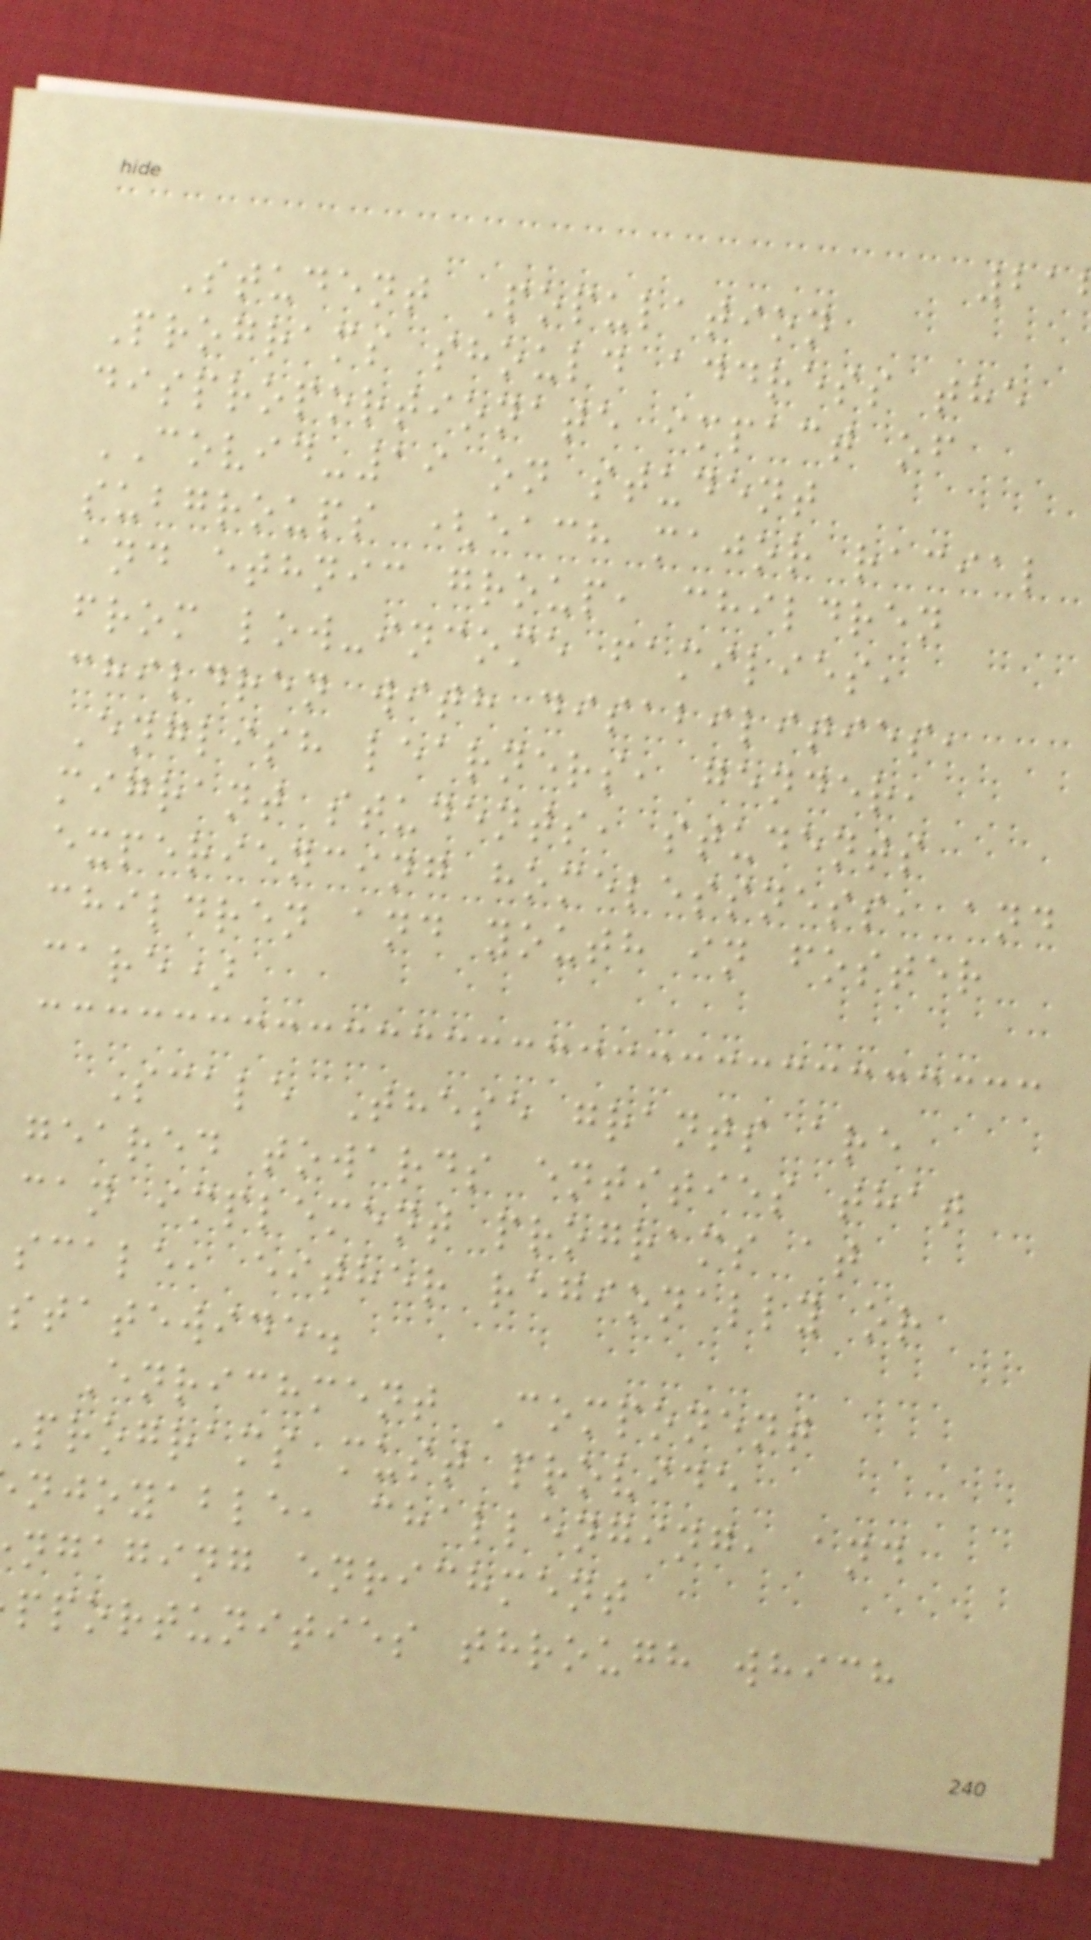Student Population
Programs should address the
disproportionate impact of
COVID-19 on student
subgroups (each major racial
and ethnic group, children
from low-income families,
children with disabilities,
English learners, gender,
migrant students, students
experiencing homelessness, and
children and youth in foster
care)
Scale These grants are
geared towards entities that
can implement programs at
scale, either regionally or
statewide.
Enrichment Component
programs must provide
njoyable, challenging, and
ngaging enrichment
pportunities through which
